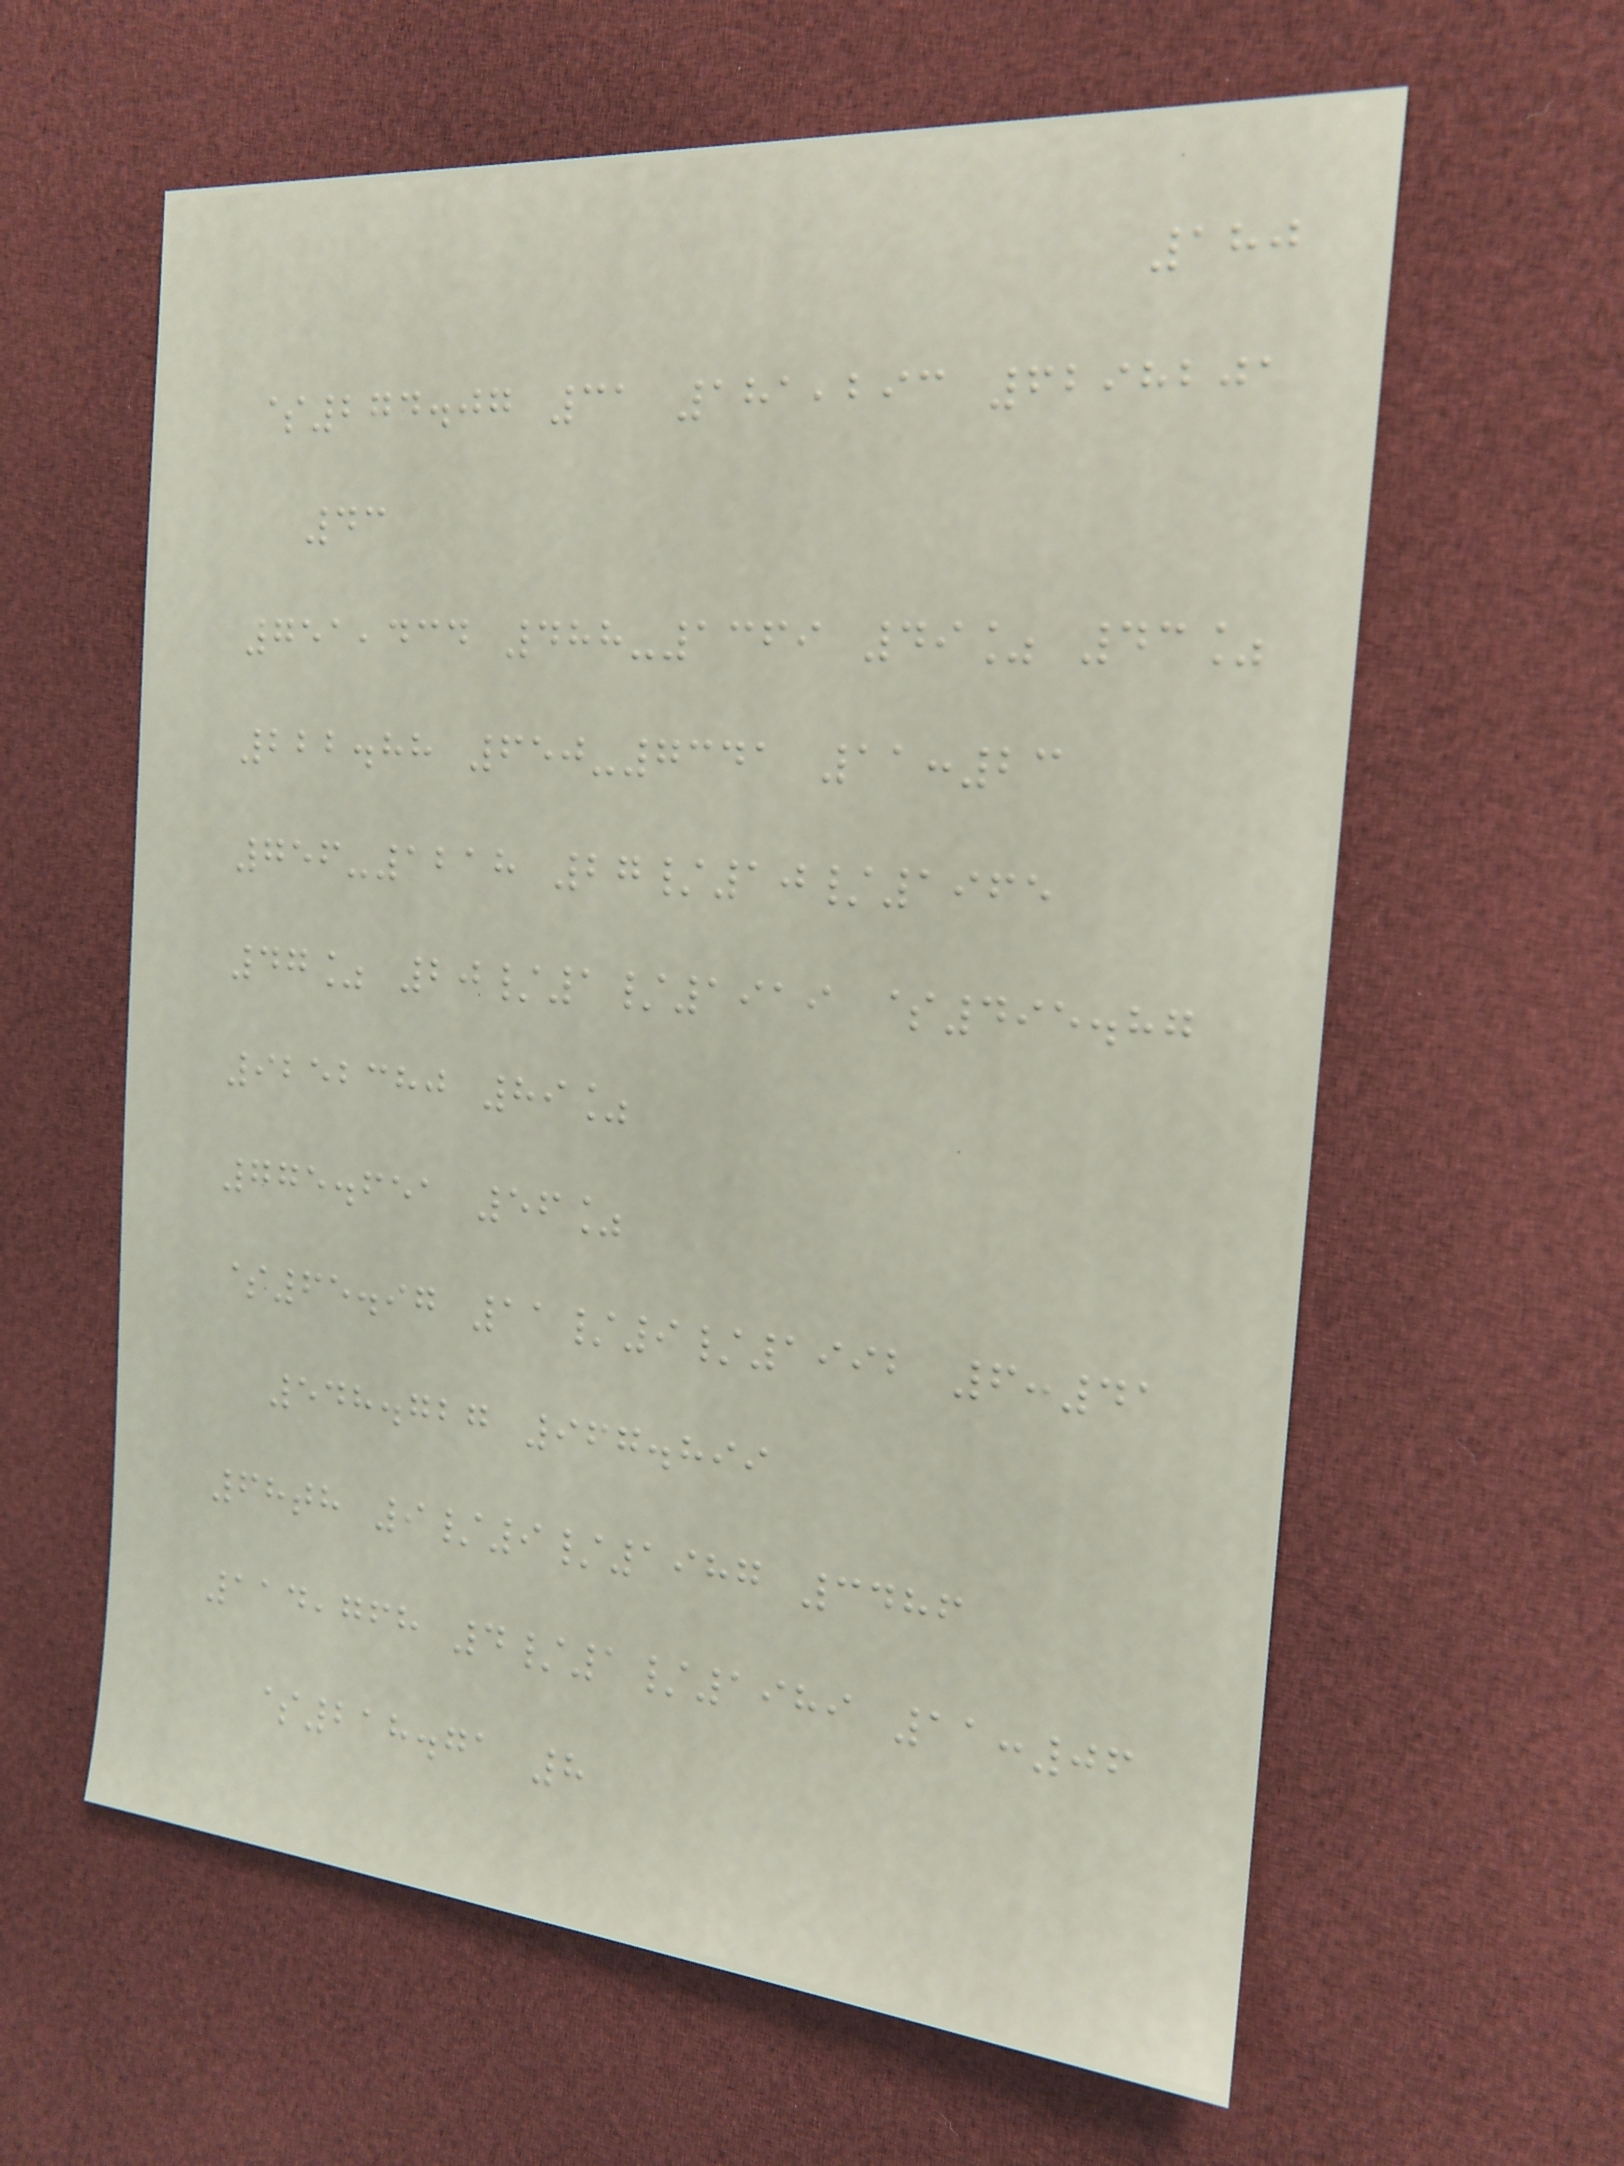180
$274.07 31 181,293 6298201
43
751,434 488-1369 49% 43%
222.88 650-7341 11:23
756-1218 27/10/1965
47% 20/1/1919 $495.87
9252380 89%
775.651 56%
$65.97 11/9/1992 6:41
548.727 967.899
68th 9/9/1987 3486
114,768 4/1/1989 11:06
$218.71 8
